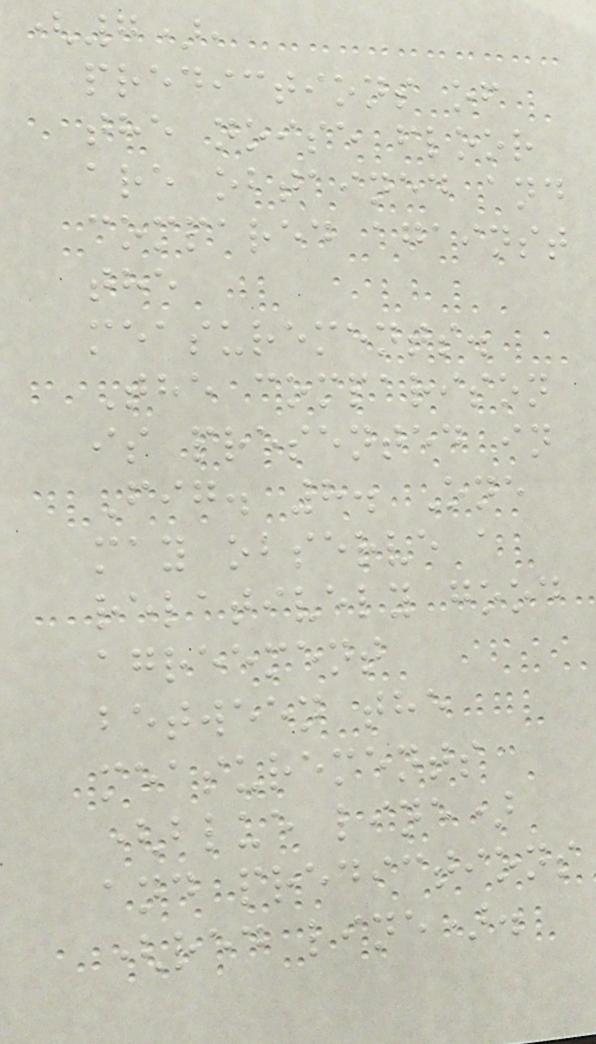(7),
predictions of
the noise floor
are obtained and
compared against
the
measurements.
The comparison
is presented in
Fig. 8. One
may observe a
relatively good
agreement
between the
measurements
(blue line)
and predictions
(red line).
